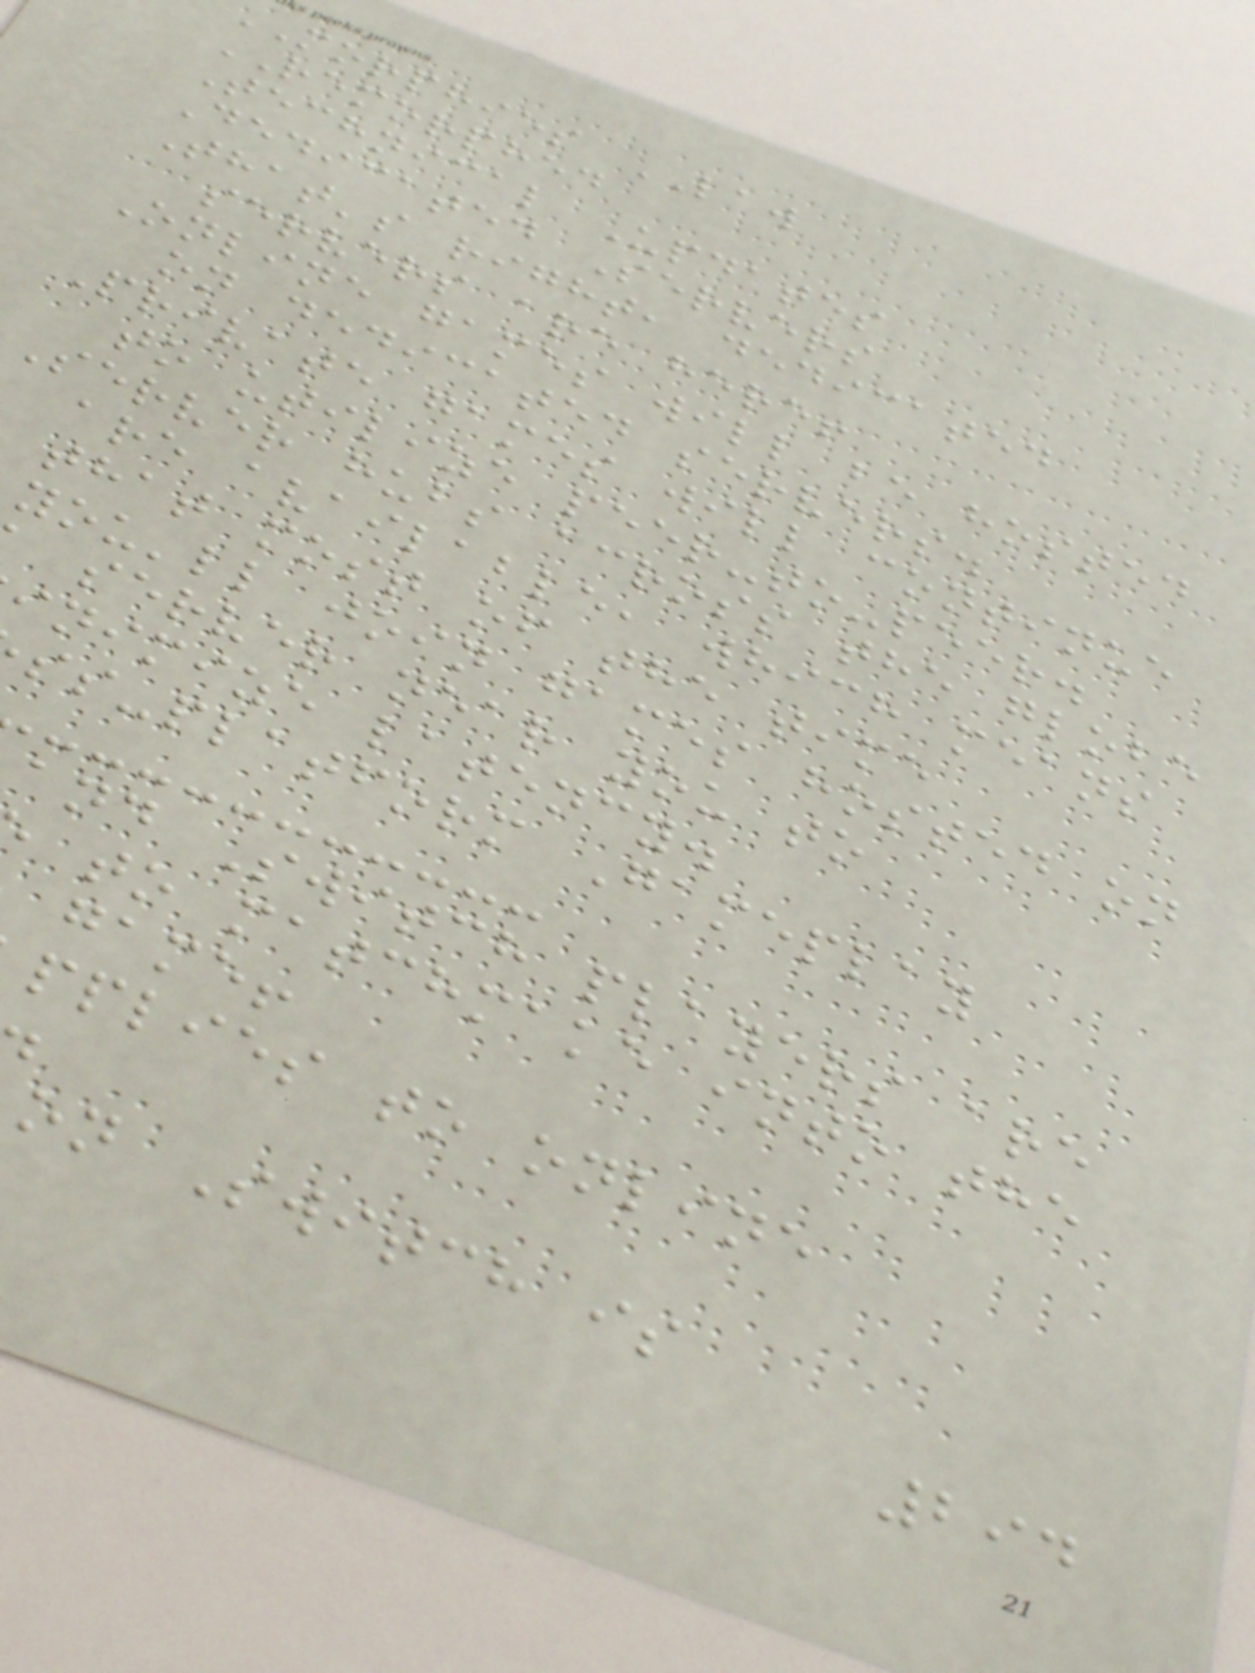morphies LAW
REMORPHED
Technical Updates
Dedicated Servers
That's right, dedicated
servers are here!
Online games will be hosted
on dedicated servers.
Private games will continue
to utilize peer-to-peer.
Server hubs across the globe
are available, which means
that most of the time
you'll join games hosted on
server near you to
inimize latency.
ss-platform Gameplay
and Switch players are
to matchmake into the
game!
pplies to online
on Switch is
294
